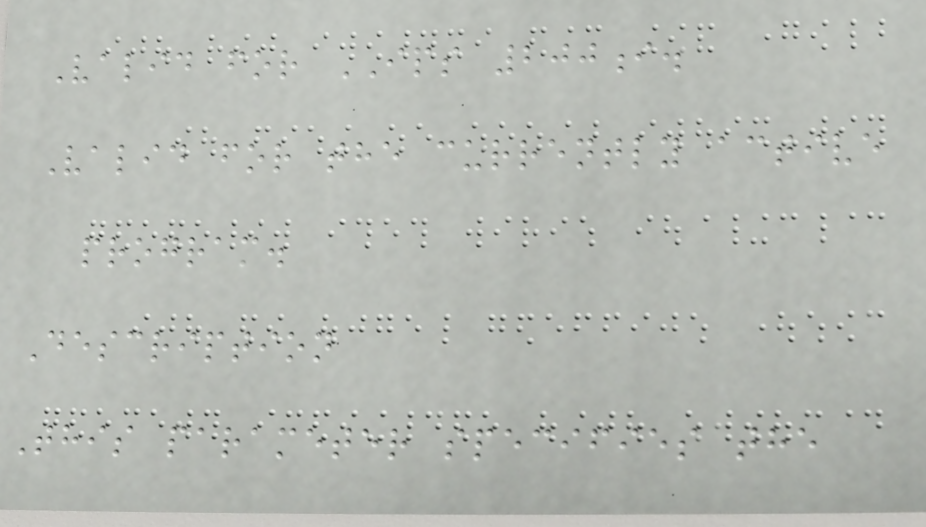Valid for IPS 200i.
Valid for the currently active
program.
Description
This parameter specifies the
